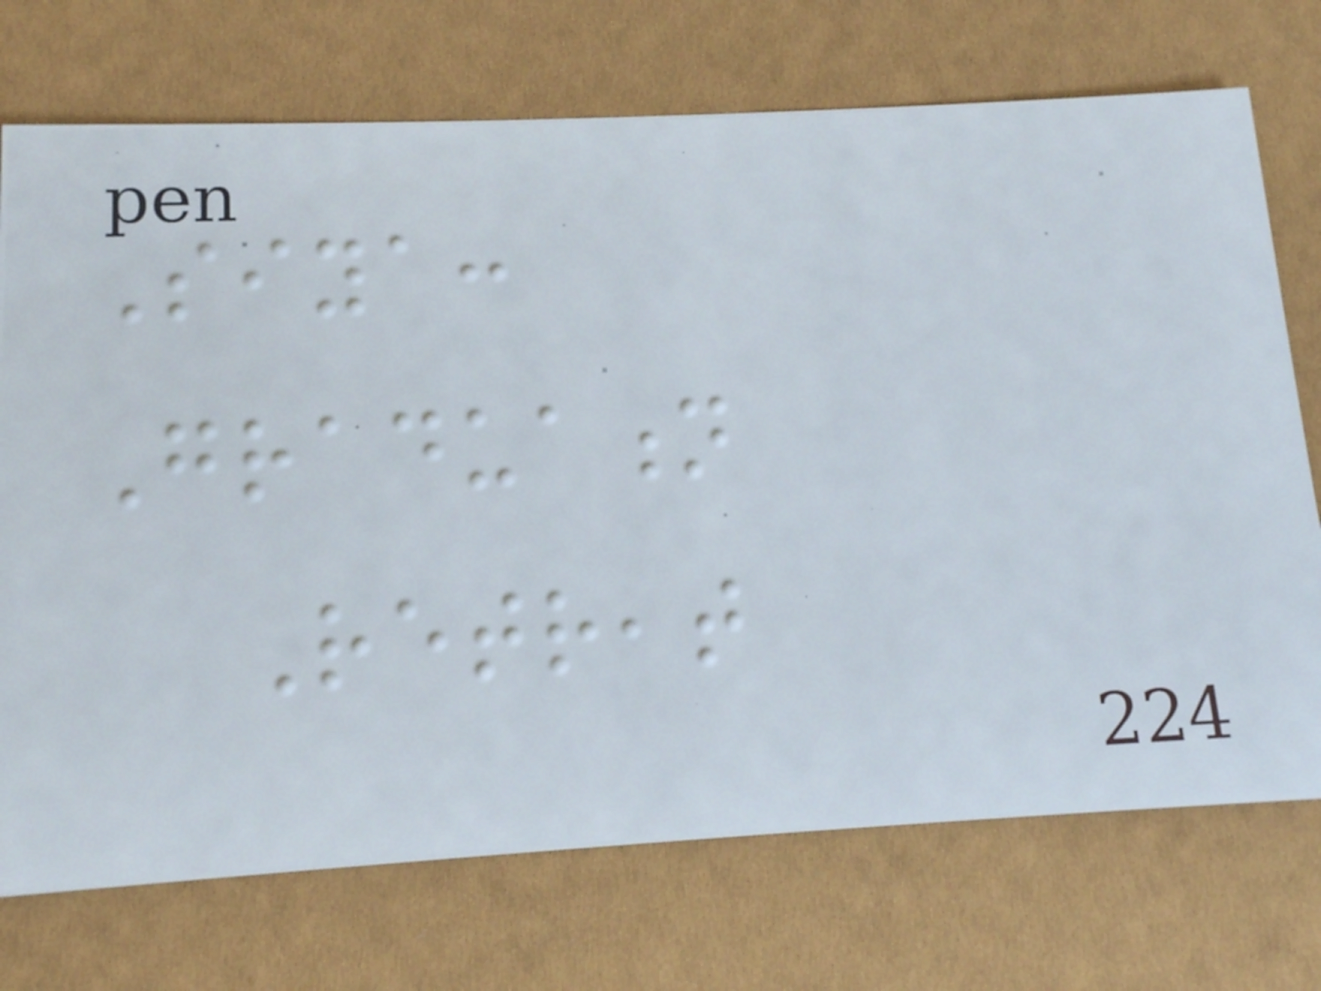Siya:
Graduation
Retreat
